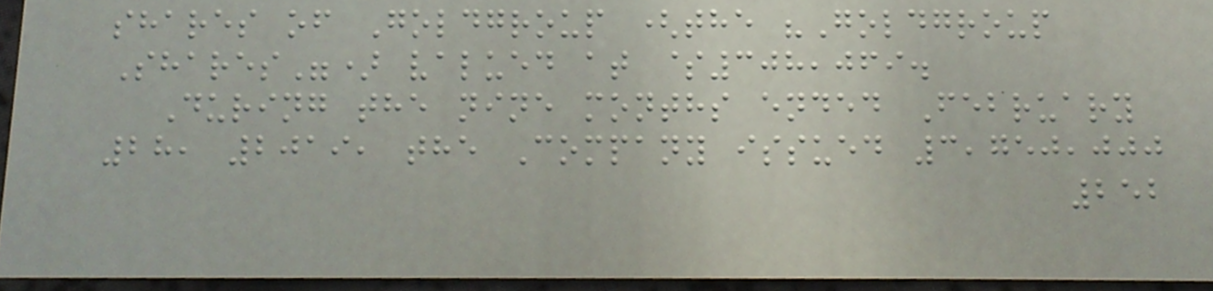shares of Goldgroup (the "Goldgroup
Shares") valued at $308,069.
During the nine months ended February
28, 2019, the Company issued 3,750,000
252
